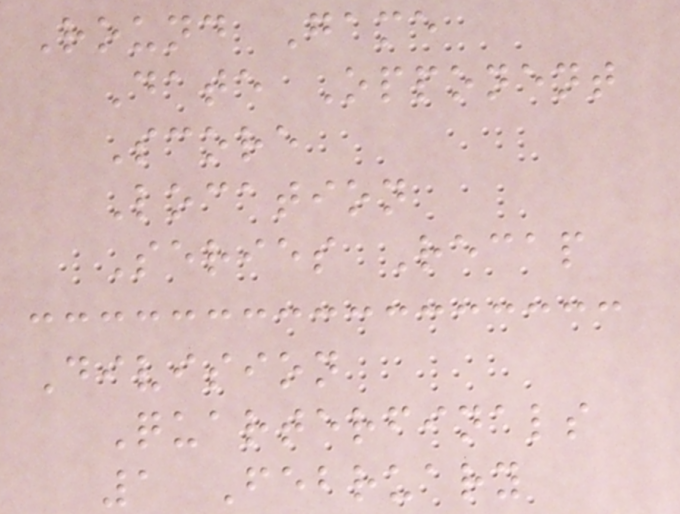Round Game
Date Opponent
Score
Location
Series Recap
Division
Quarterfinals
1 February
